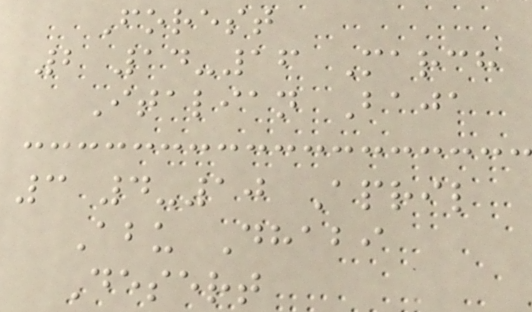Forest
2 14-16 March
Italian Baja
3 4-10 April
Abu Dhabi
Desert
